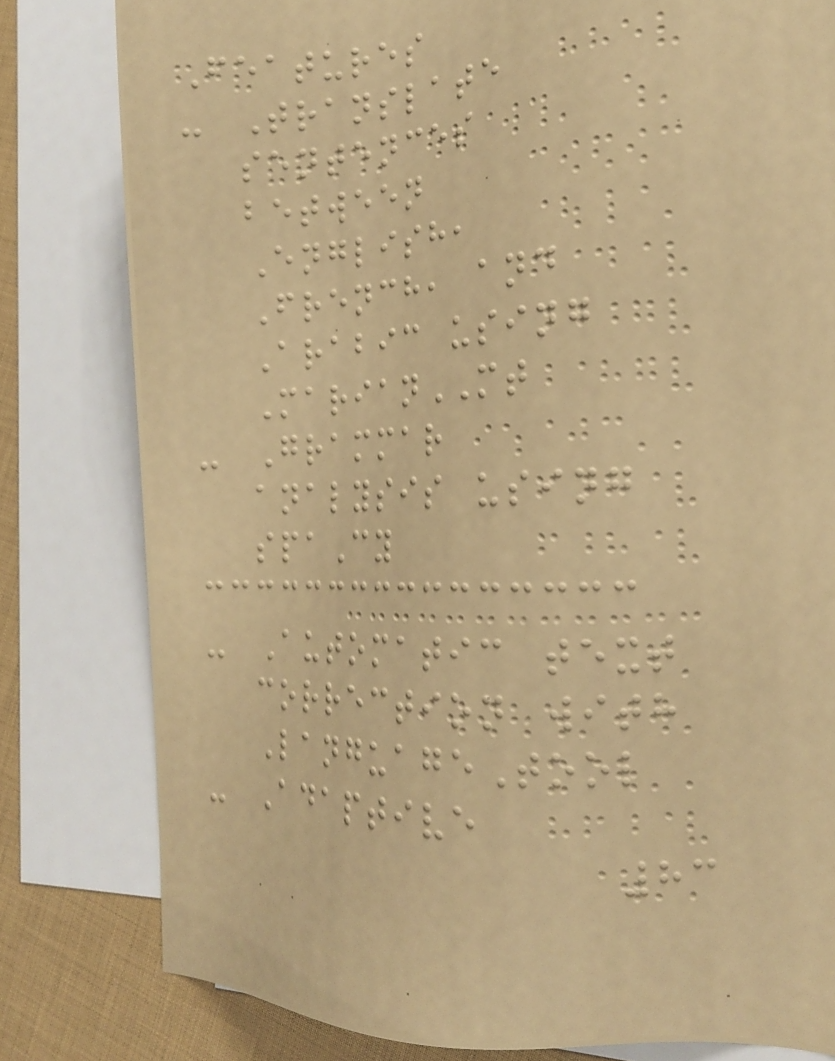Features
- Translate
sentences
between
English,
French, and
Arabic using
MarianMT
- Grammar
analysis using
spaCy
- Automatic text
correction with
LanguageTool
- Adaptive
83
